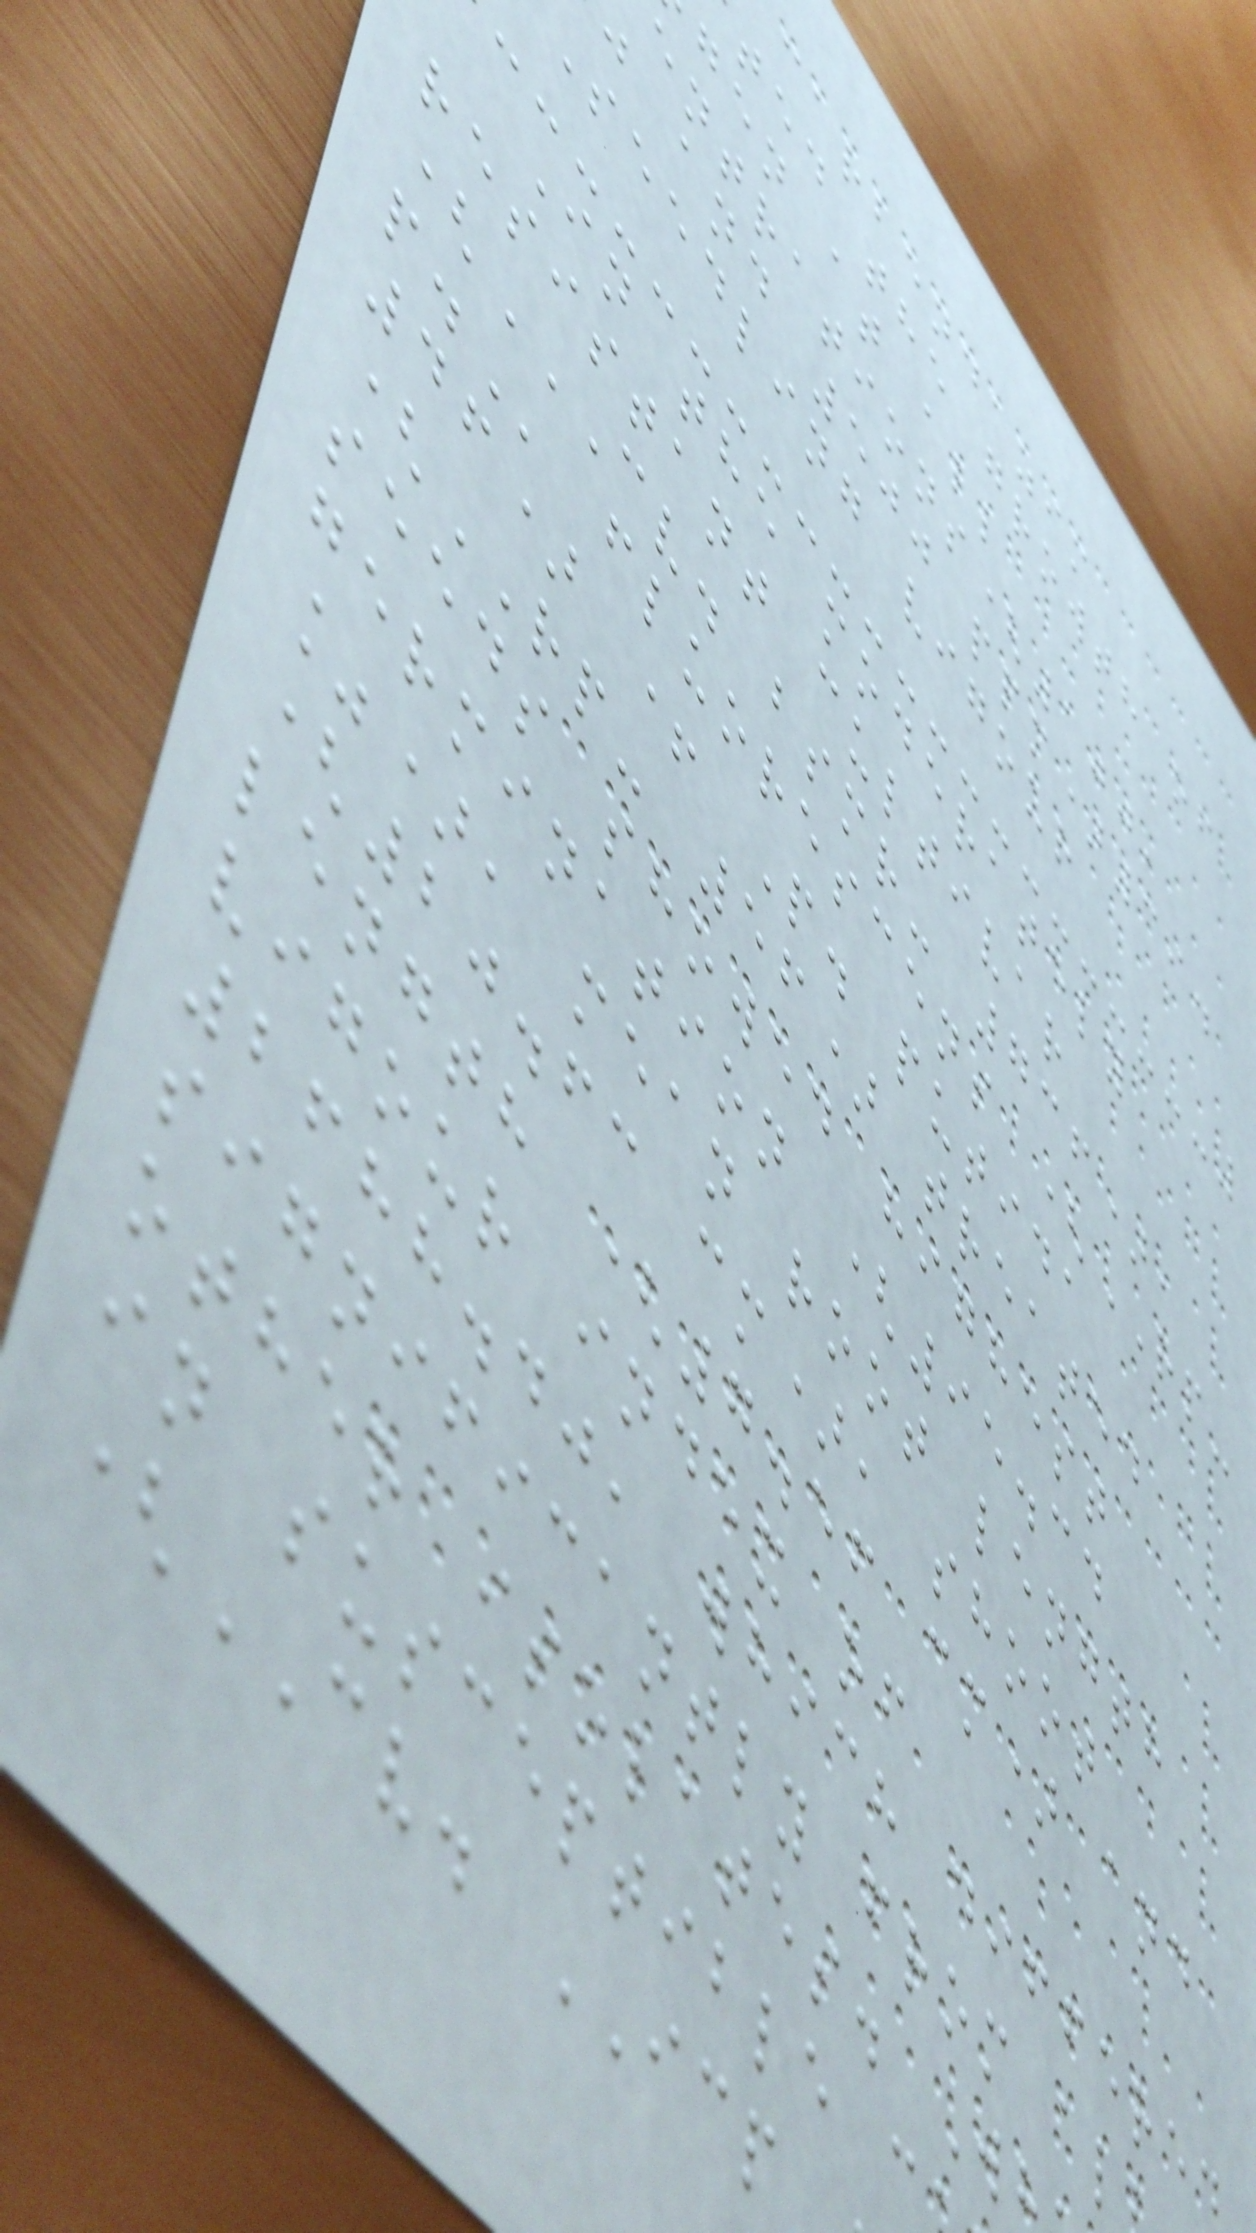carbendazim
ted the growth of
gen at all
entrations(100,
j and 500 ppm)39.
Seedling vigour
In the moderately
resistant cultivar
(CV. BSMR- 736),
fluorescens (RP-
46) + P. putida
(RP- 56) treated
seeds showed highest
germination (95.34
%), mean root length
(20.63 cm), shoot
length (7.56 cm) and
vigour index of
2688.40, which differe
significantly from al
other isolates. W
in susceptible c
(CV. ICP
